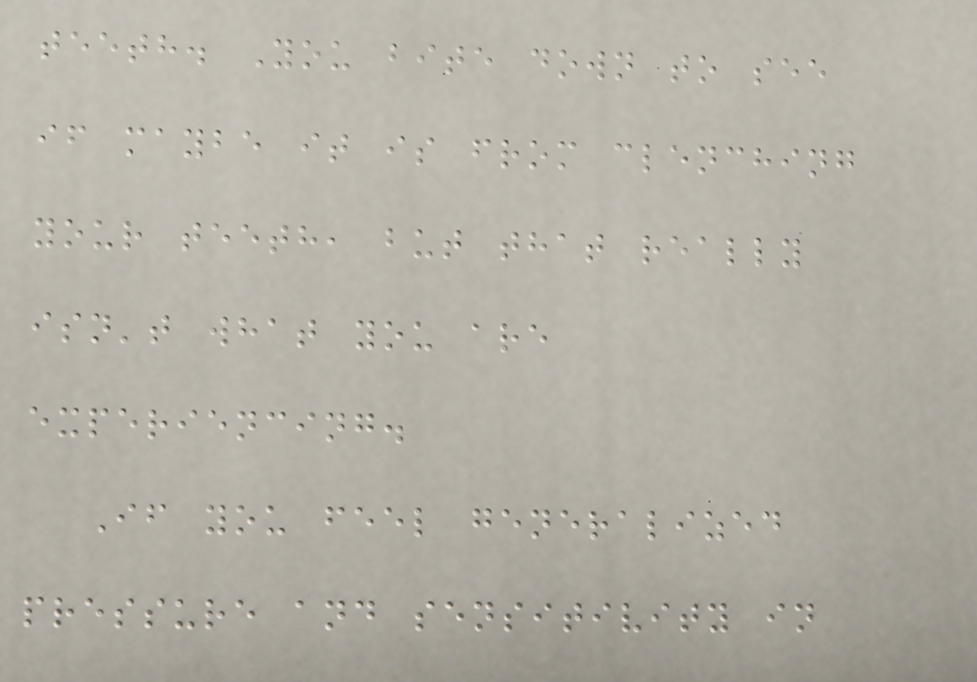teeth. You bite down to see
if maybe it is from clenching
your teeth, but that really
isn't what you are
experiencing.
If you feel generalized
pressure and sensitivity in
